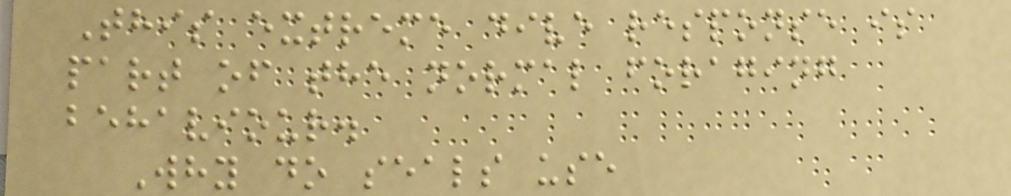This extreme dive response is
part of the normal foraging
behaviour.
Why do seals use
